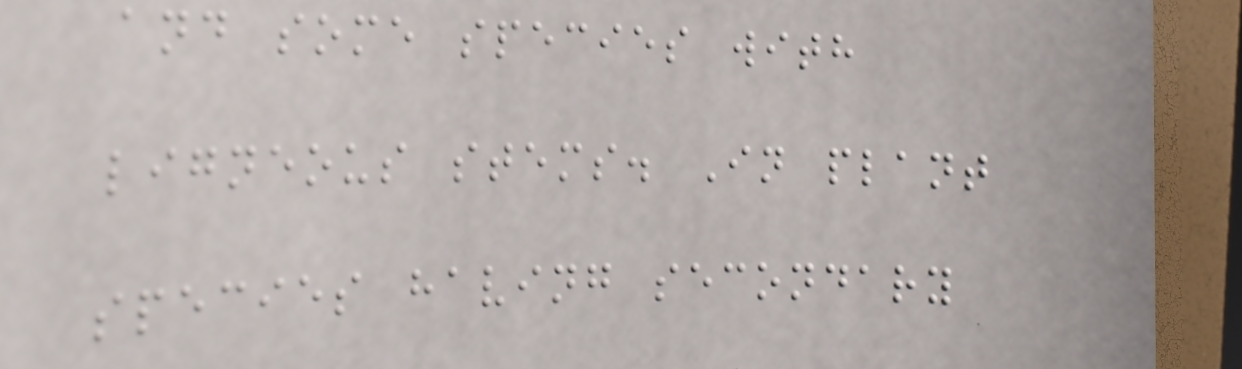and some species with
ligneous stems. In plant
species having secondary
